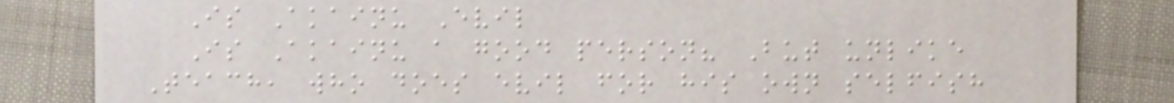Is Akainu Evil
Is Akainu a good person? But unlike
Teach, who does evil for his own selfish
